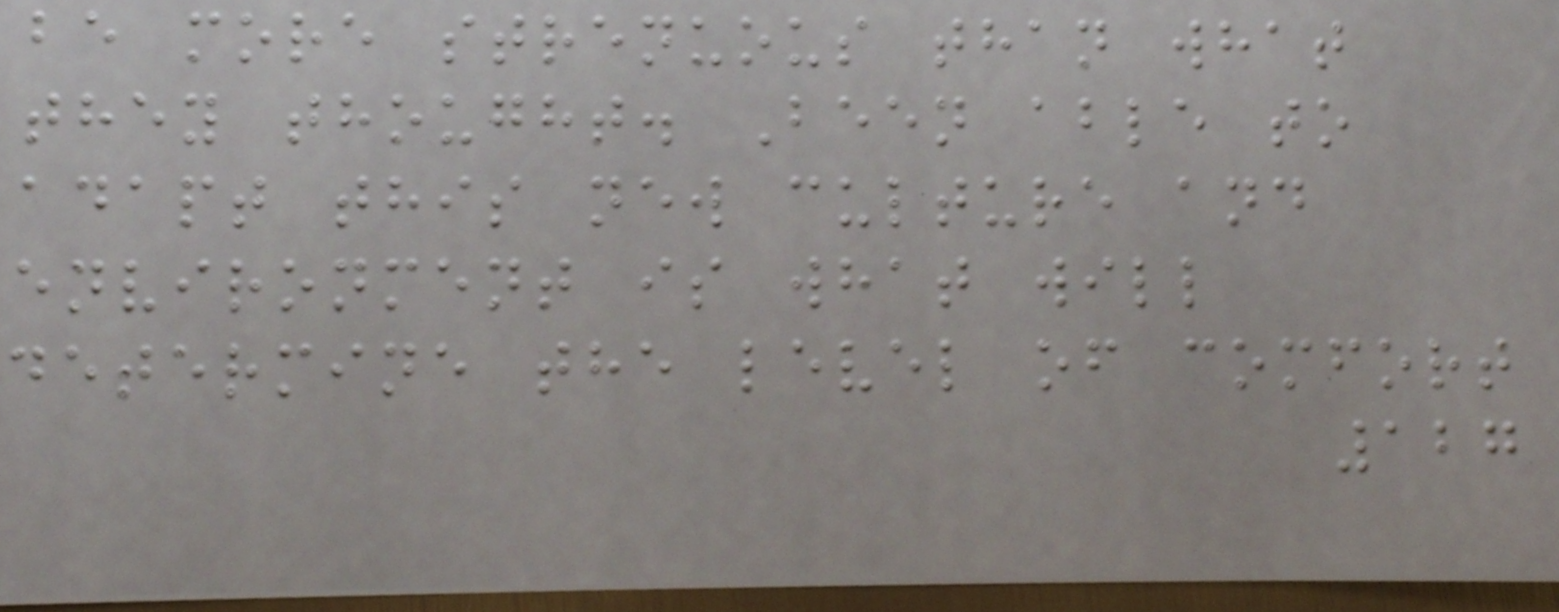be more strenuous than what
they thought. Been able to
adapt this new culture and
environment is what will
determine the level of comfort
127
